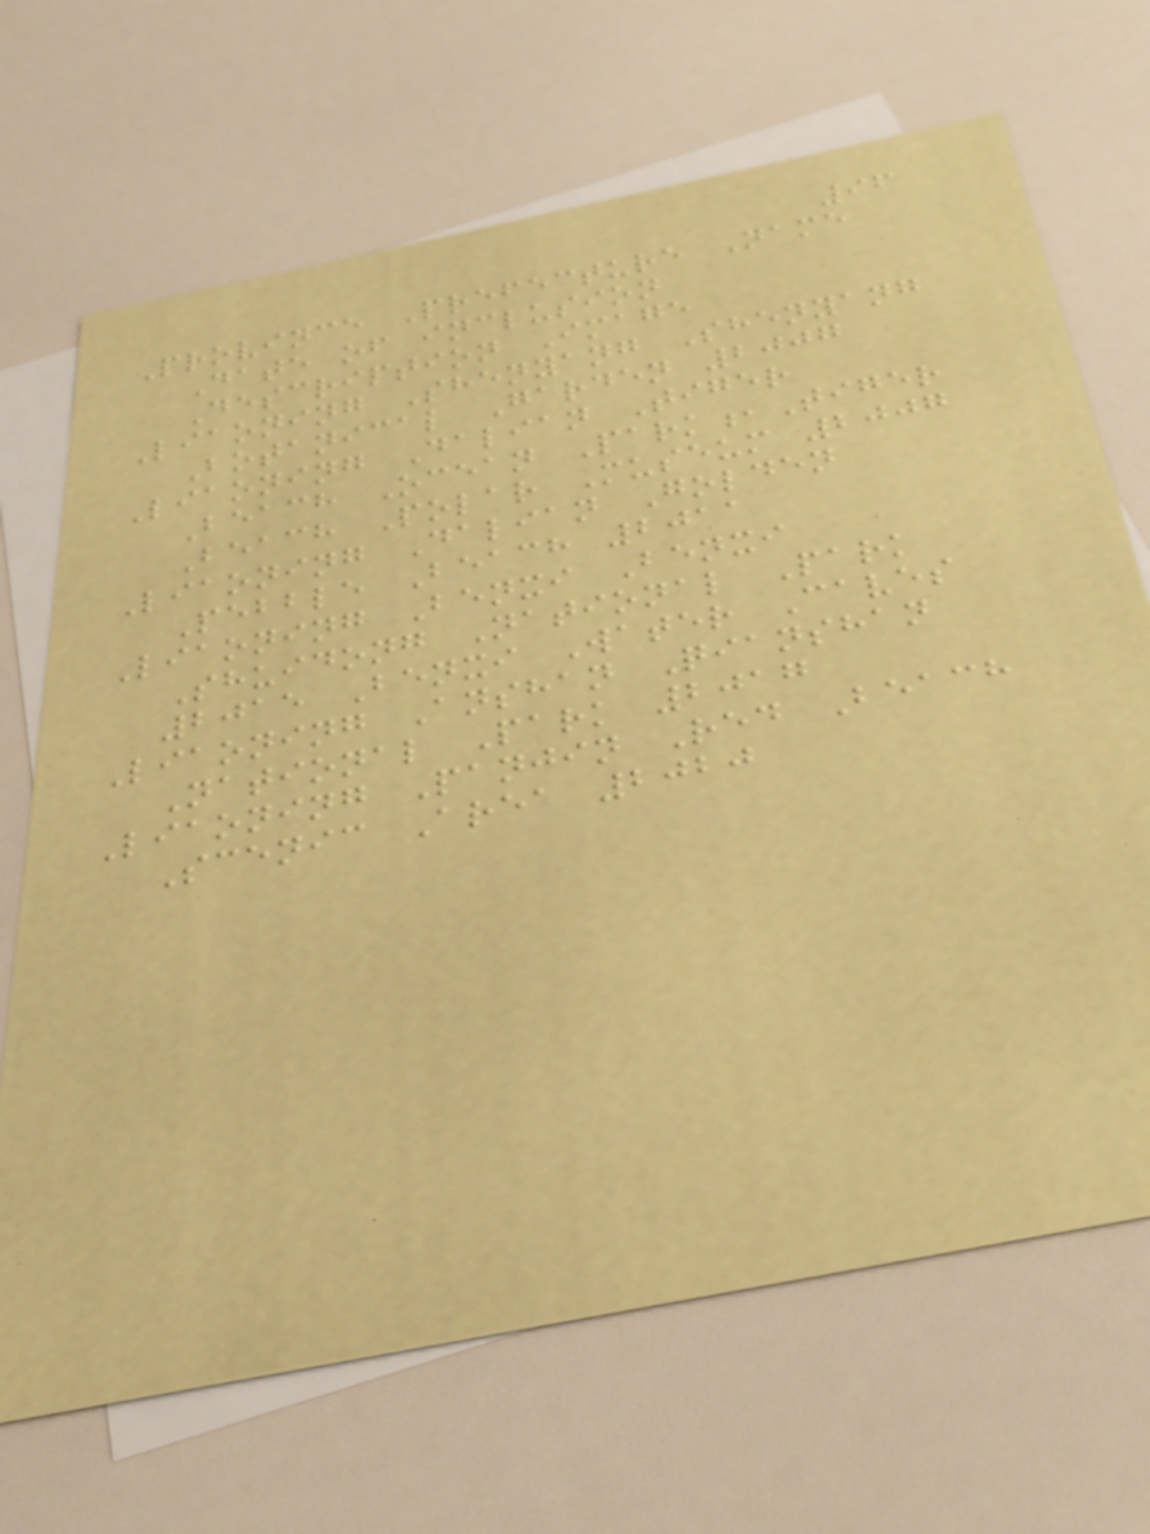96
Province Prefecture Name
Date of inclusion
Description Image
Liaoning Shenyang Shenyang
Botanical Garden 2007
Liaoning Dalian Tiger
Beach Ocean Park,Tiger
Beach Polar Museum 2007
Liaoning Dalian Golden
Pebble Beach 2011
Liaoning Benxi Benxi
Shuidong National Park
2015 Benxi Water Caves
Liaoning Anshan Qianshan
National Park 2017
Liaoning Panjin Red Beach
Scenic Area 2020
